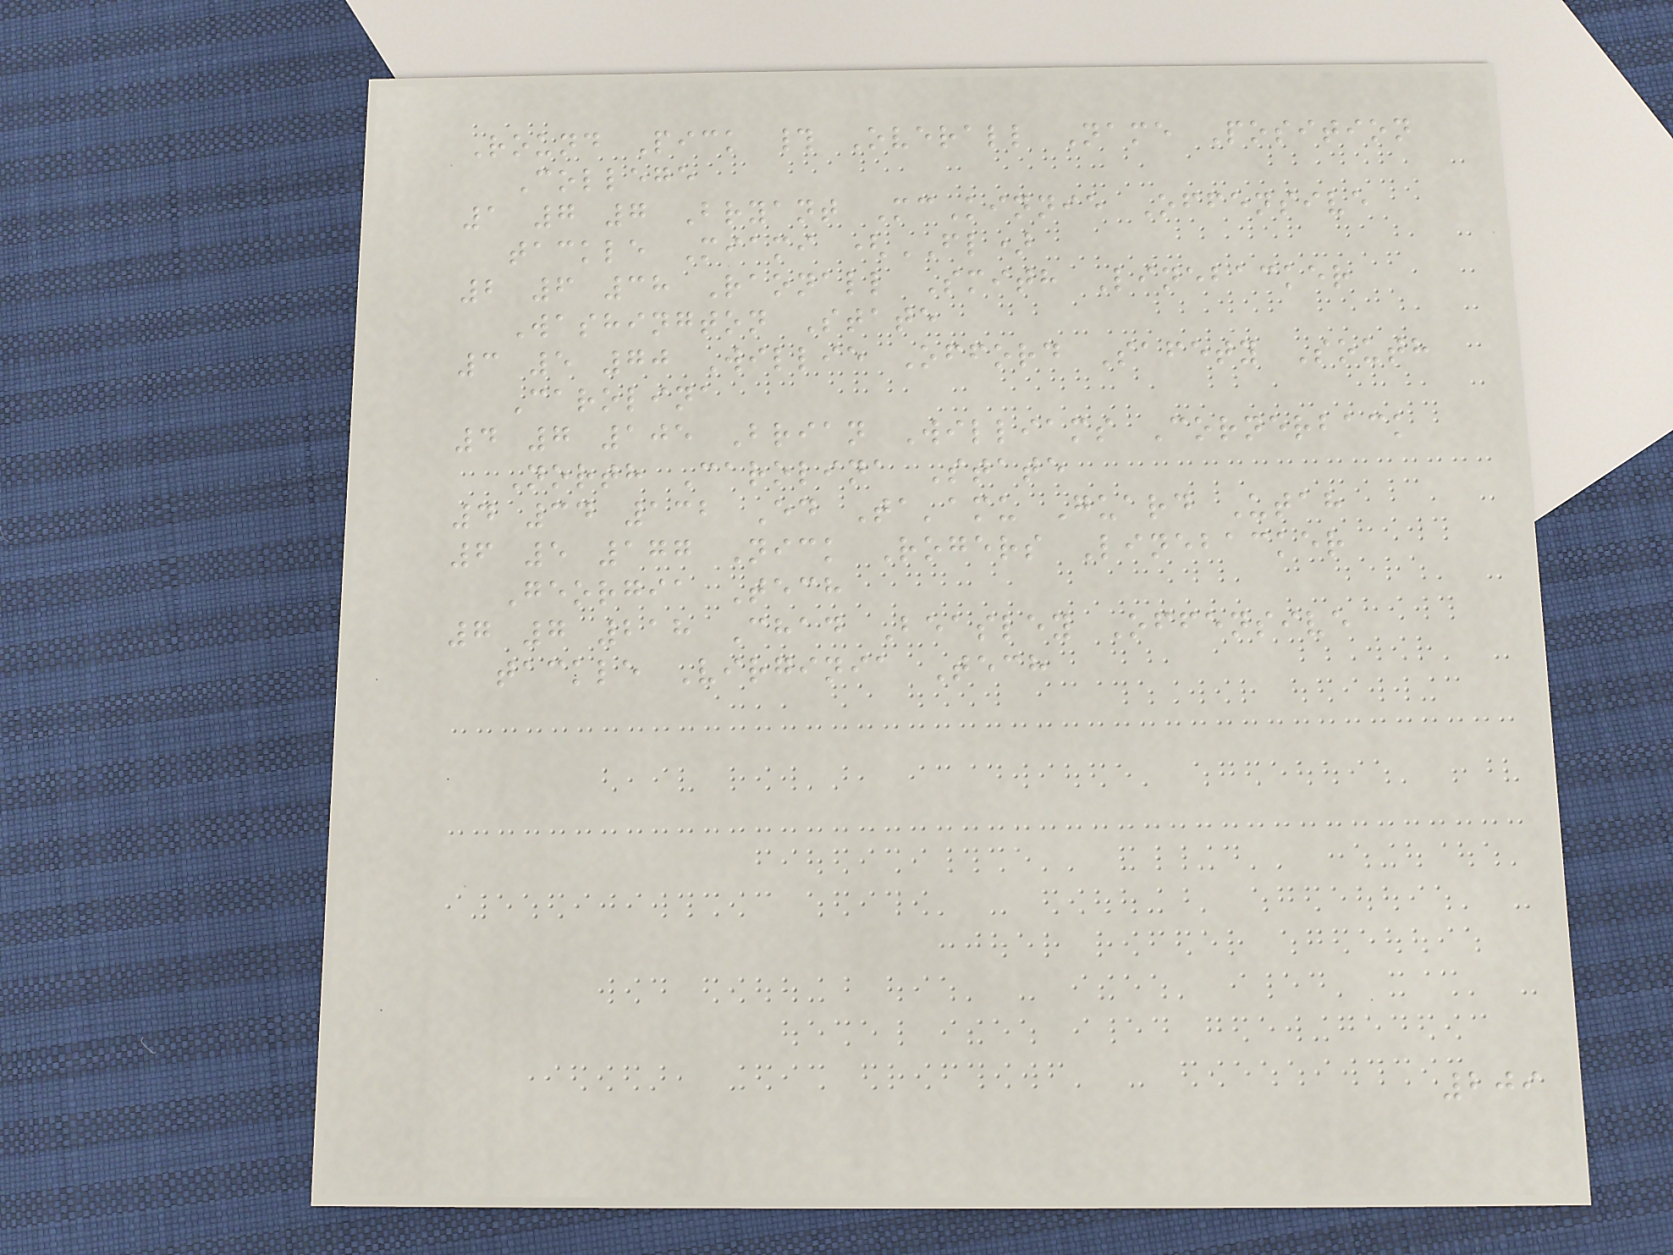Round Pick # Overall Name Position
College
1 7 7 Bryant McKinnie Offensive
tackle Miami (FL)
2 6 38 Raonall Smith Linebacker
Washington State
3 5 70 Willie Offord Safety South
Carolina
4 7 105 Brian Williams Cornerback
North Carolina State
4 34 132 Ed Ta'amu Guard Utah
6 5 177 Nick Rogers Linebacker
Georgia Tech
7 7 218 Chad Beasley Offensive
tackle Virginia Tech
209
